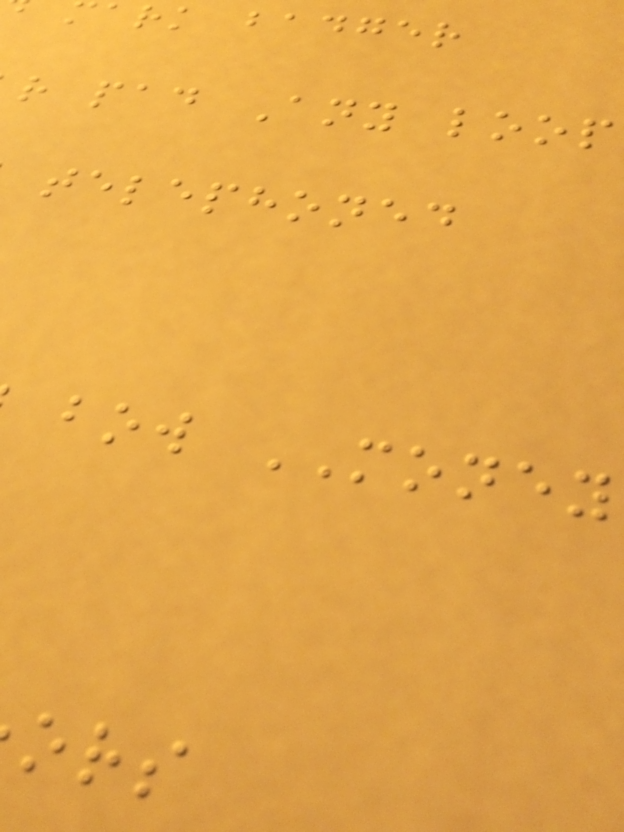ark badger
r pad Any loop
telephoned
bow MONEY
